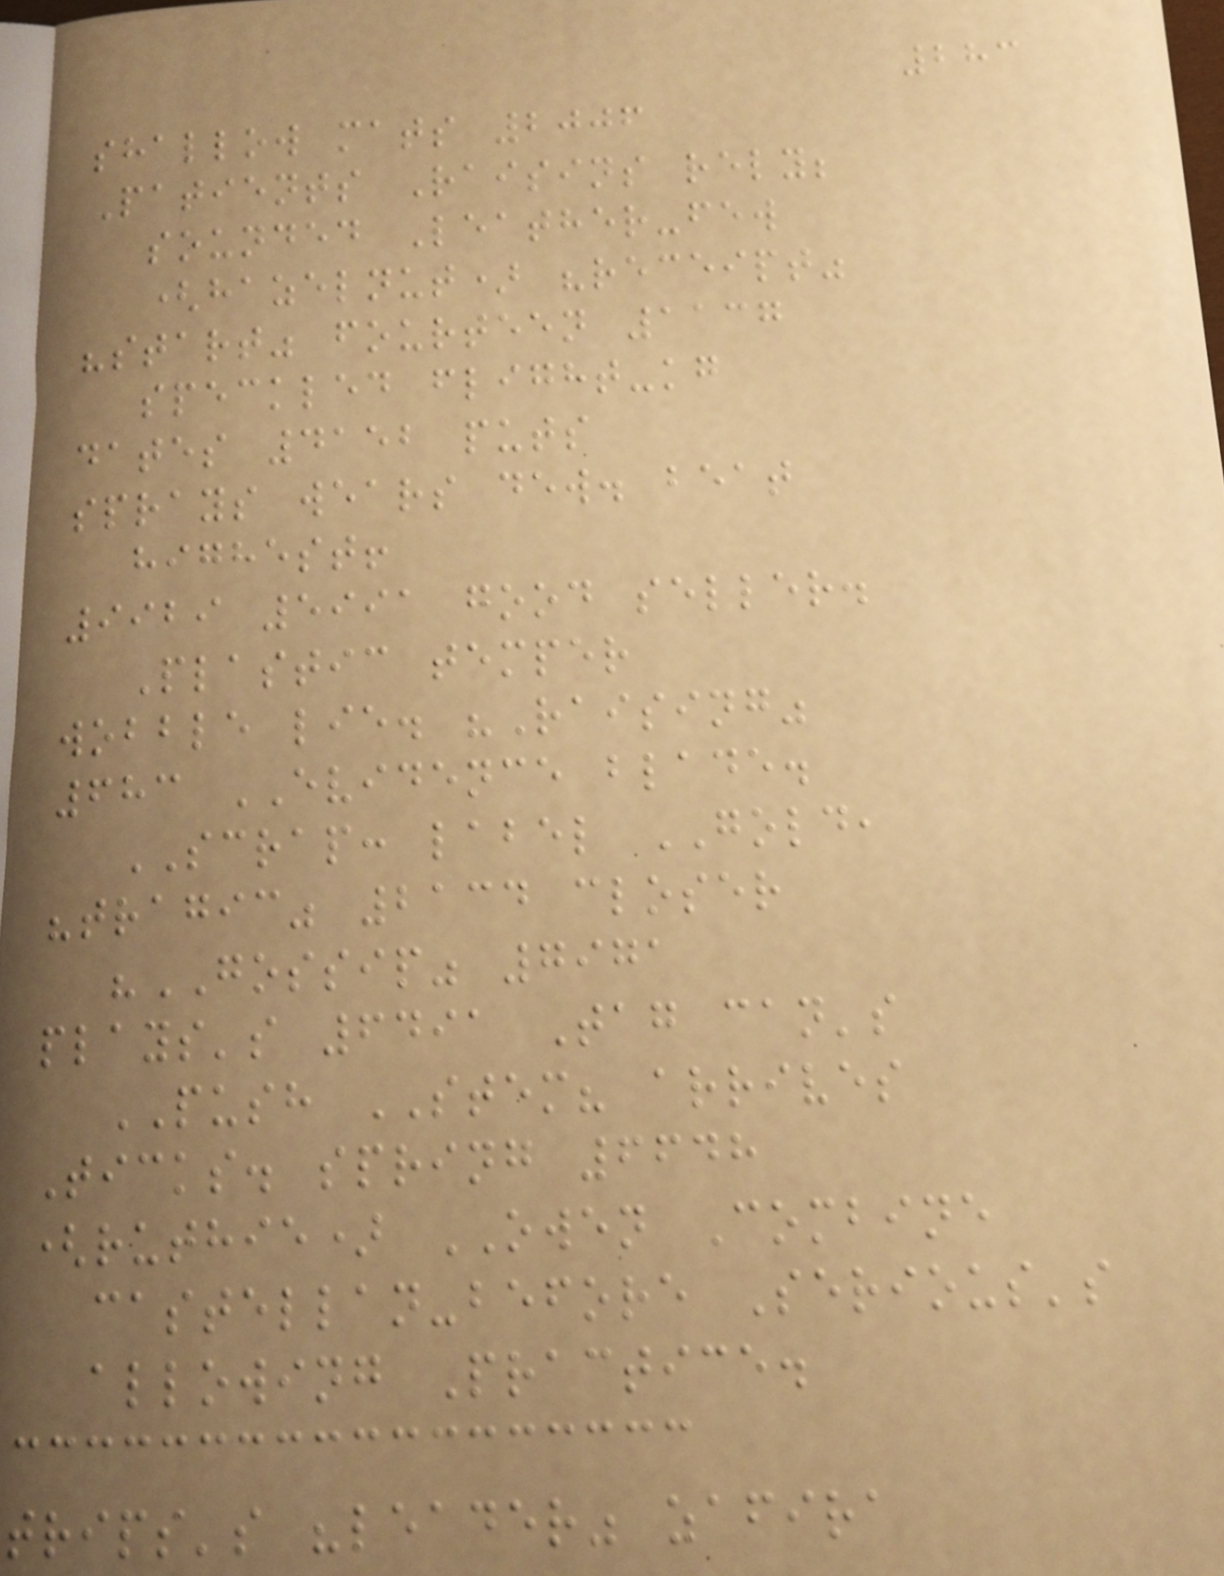283
shallow mats 2006
Patients Raisins rely;
sounded Leather-few
(hazelnut) "receipt"
"start" fourteen 1137
speckled flight-kg
dates 4152 puts
sprays wears dew. beat
highest!
9929 5991 good seller.
Plastic temper
wobble lie. "Raising"
683 EVIDENCE blade.
SCRAP: label GOLD,
"tragic" 2134 closer
"GOSSIP" 7971
plays's 6491 Tag can's
PUSH STEM? arrives
Ticks. spring 6648
(ruthie) OWEN Combine
castellan-before Serious's
allowing Practice.
trips's "leader" zafira
